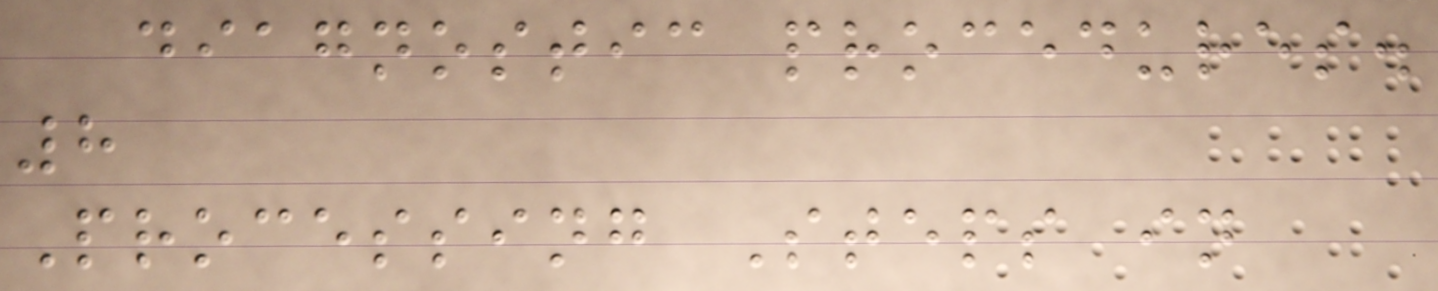diagnostic procedures.
8
Processing Steps in
